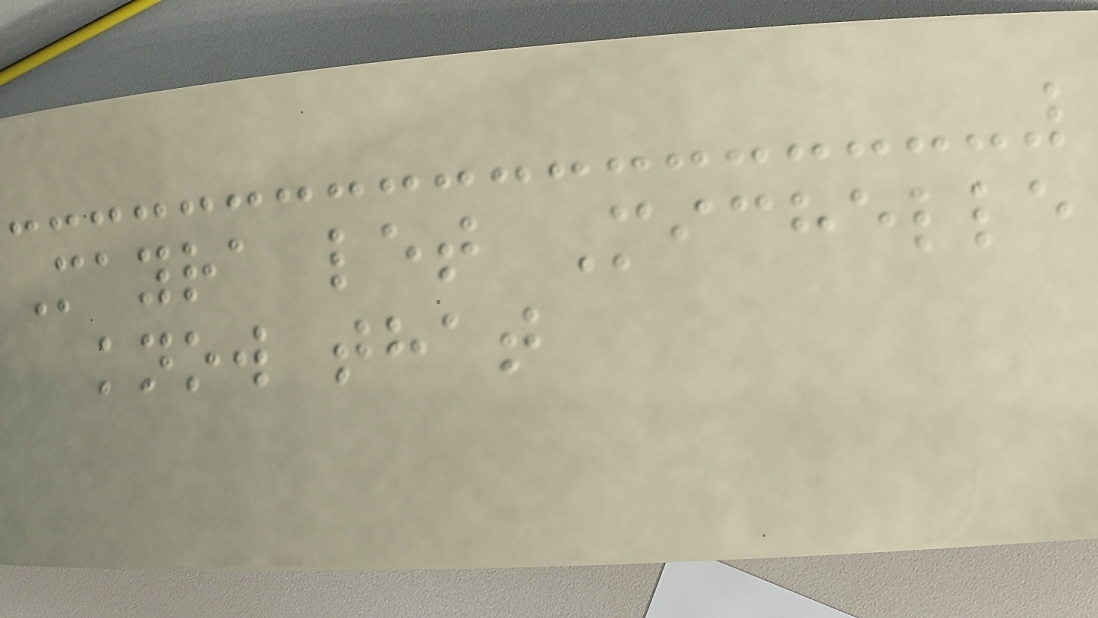Mayra let Michelle
know that
